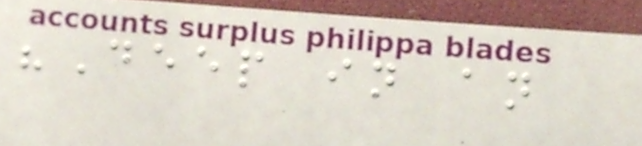"Deep in an
